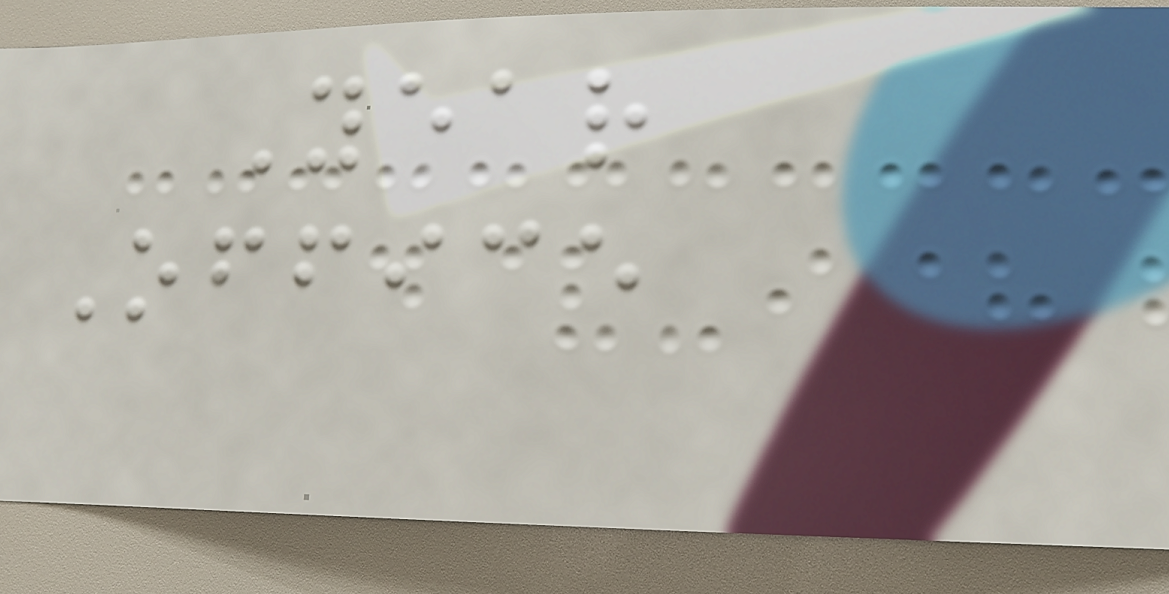Year
Office
